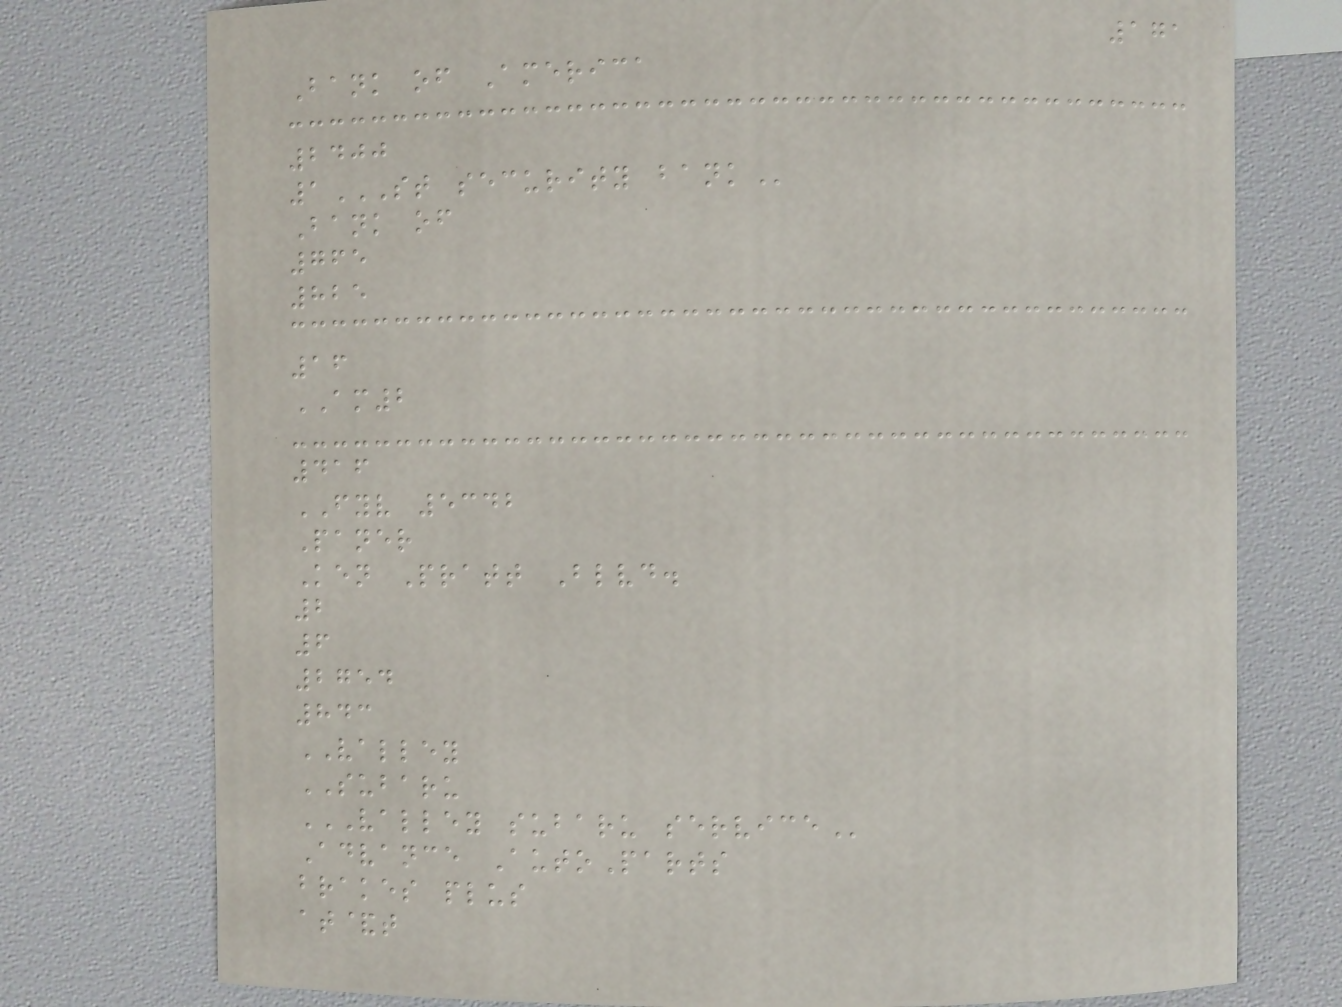171
Bank of America
2400
1ST SECURITY BANK
Bank of
765
825
16
AM2
416
FYV 5342
Paner
Ken Pratt Blvd.
2
6
2754
843
VALLEY
SUBARU
VALLEY SUBARU SERVICE
Advance AutoParts
brakes plus
at&t
